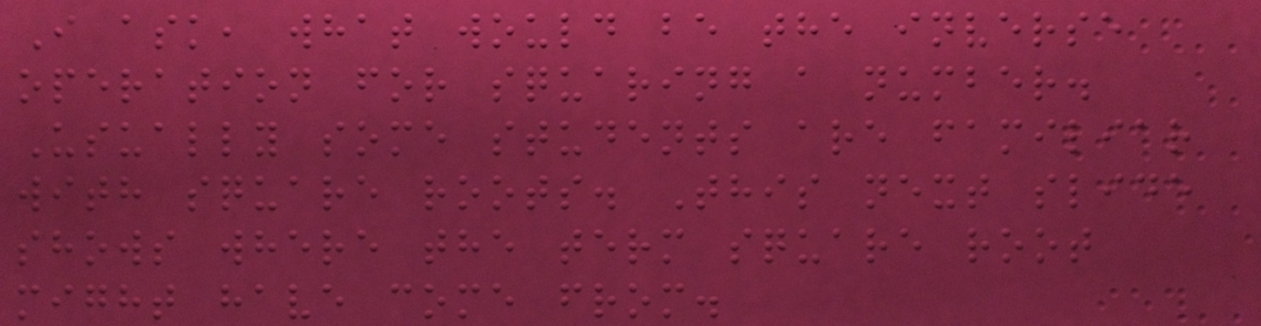I ask, what would be the inverse
operation for squaring a number.
Usually some students are familiar
with square roots. This next slide
shows where the term square root
might have come from.
